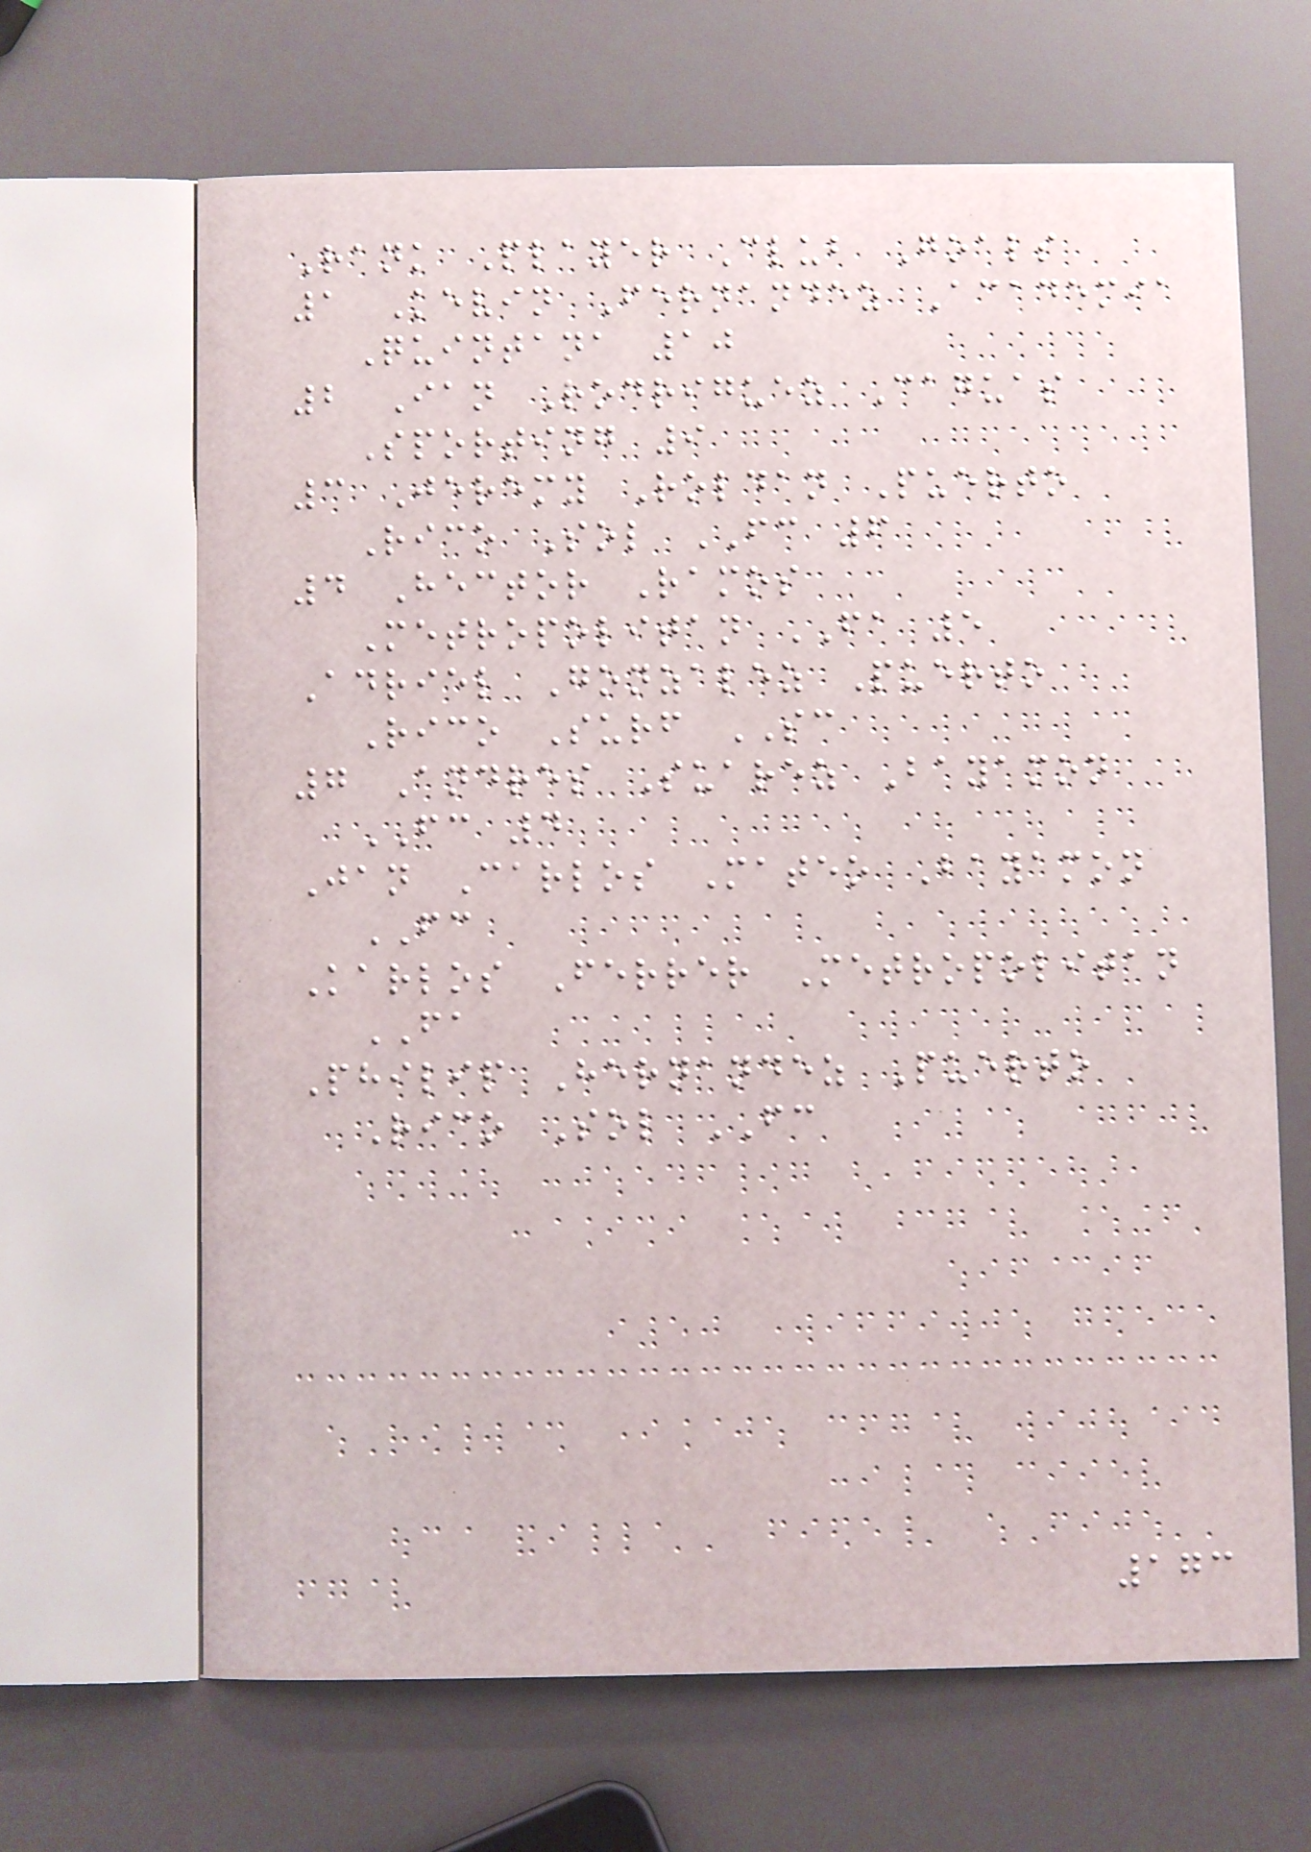Rank Player Club Goals
1 Kevin Fernandez Academia
Quintana 10
2 Ian Rodriguez Caguas
Sporting 9
3 Jeremy Roldan Puerto
Rico Sol FC 6
4 Hector Ramos
Metropolitan FA 5
Adriel Gonzalez Puerto
Rico Surf SC
7 Andres Suarez Bayamon
FC 4
Jan Carlos Mateo Bayamon
FC
Karlos Ferrer Metropolitan
FA
Philip Hernandez Puerto
Rico Sol FC
173
